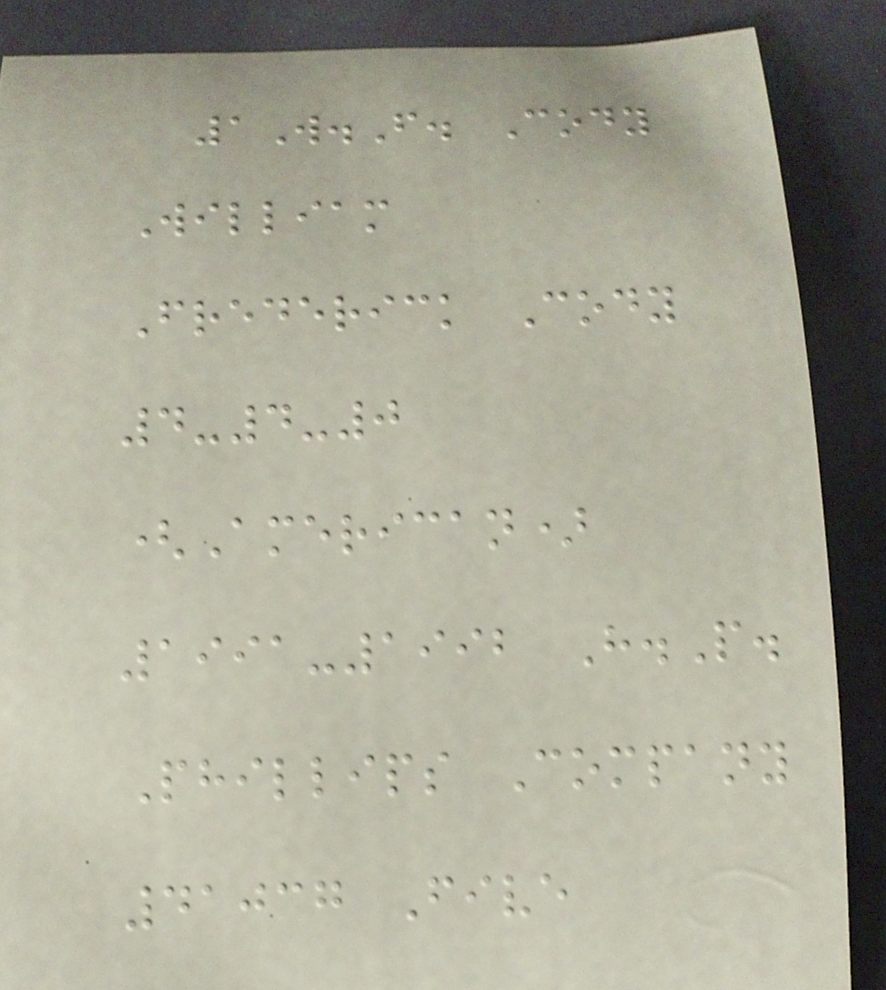1W.F. Cody
William
Frederick Cody
4-4-0
(American)
1991-1992 H.P.
Phillips Company
41037 Five
